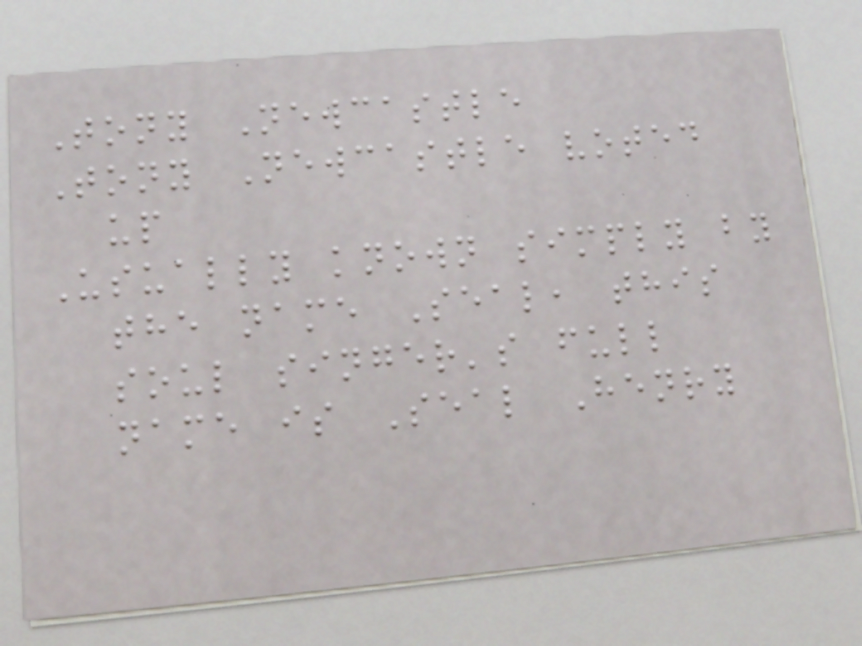Tony Newcastle
Tony Newcastle voted
up
Usually known simply by
the name Seal, this
soul singer's full
name is Seal Henry
